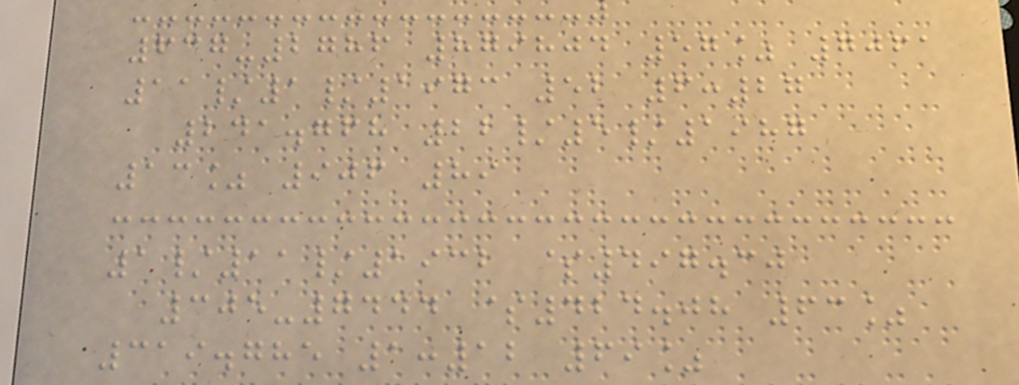637-2786 879804 57% 7061
11/1/1973 52 6:27
241.768 22/5/1987
13% 906 89
1/11/1932 $497.30
305-7444 $424.08 63%
319.785 1:12 69%
